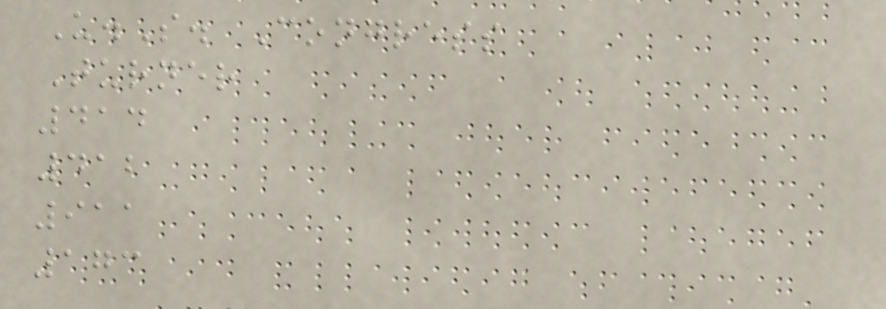U.S. Congress
Turner
414
412
911
173
